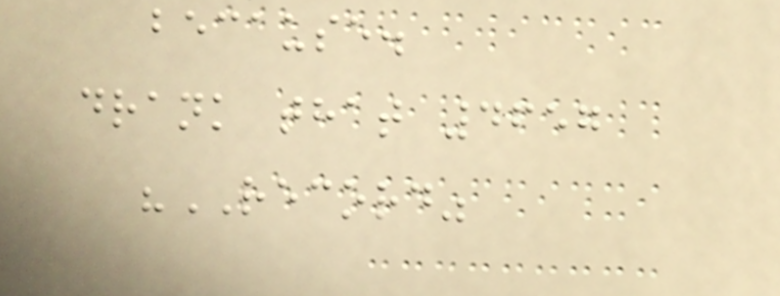because.
drank that 4657
"RECORD"
